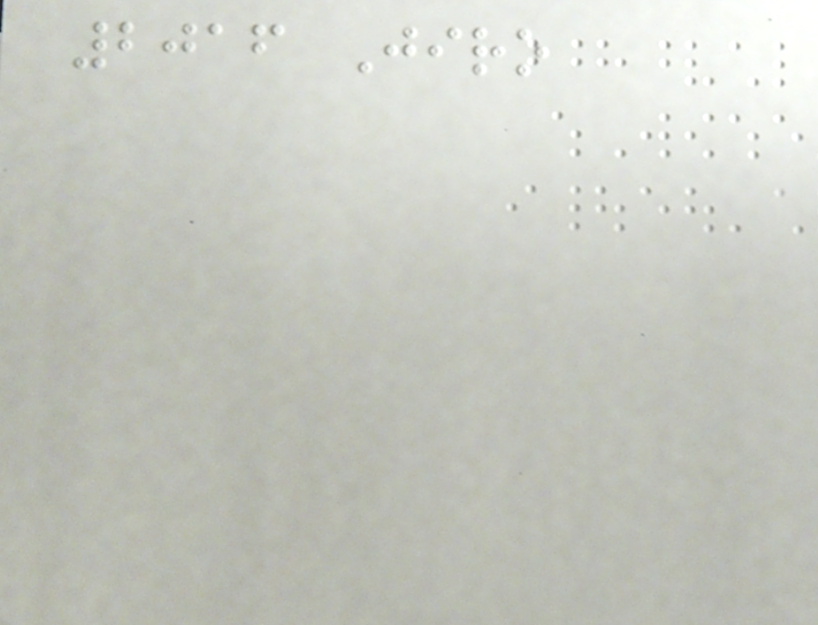2016 Jiro
